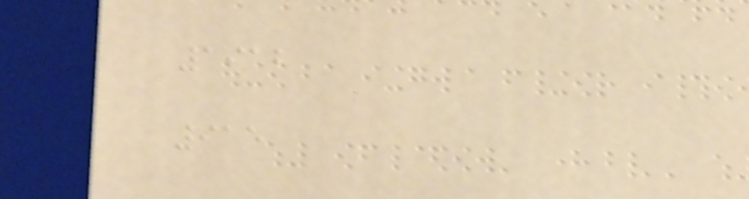1912
915
